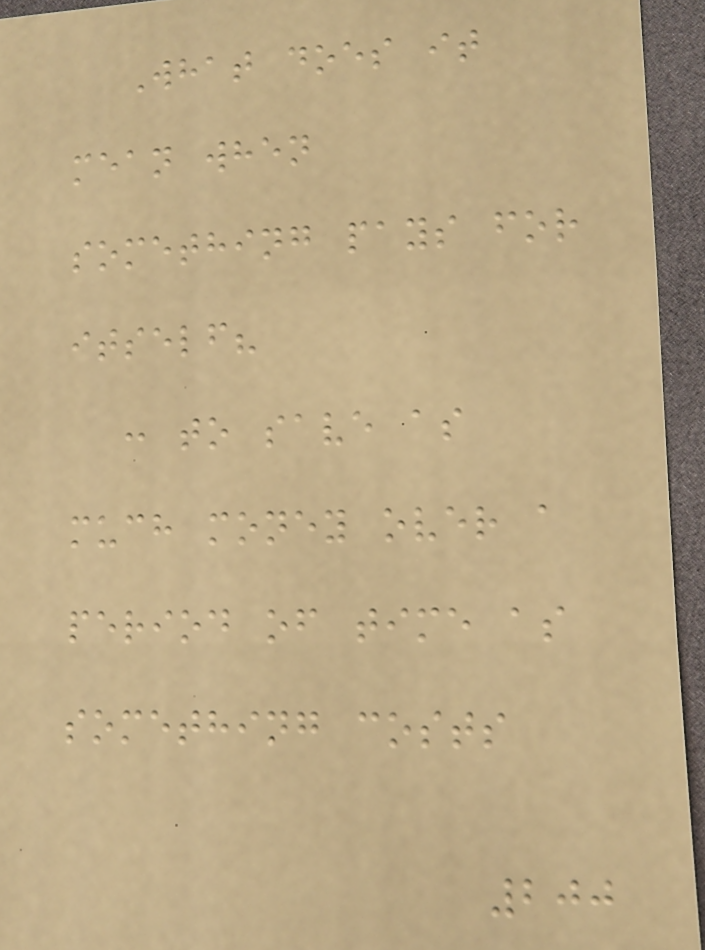What does it
mean when
something pays for
itself?
: to save as
much money over a
period of time as
something costs
200
